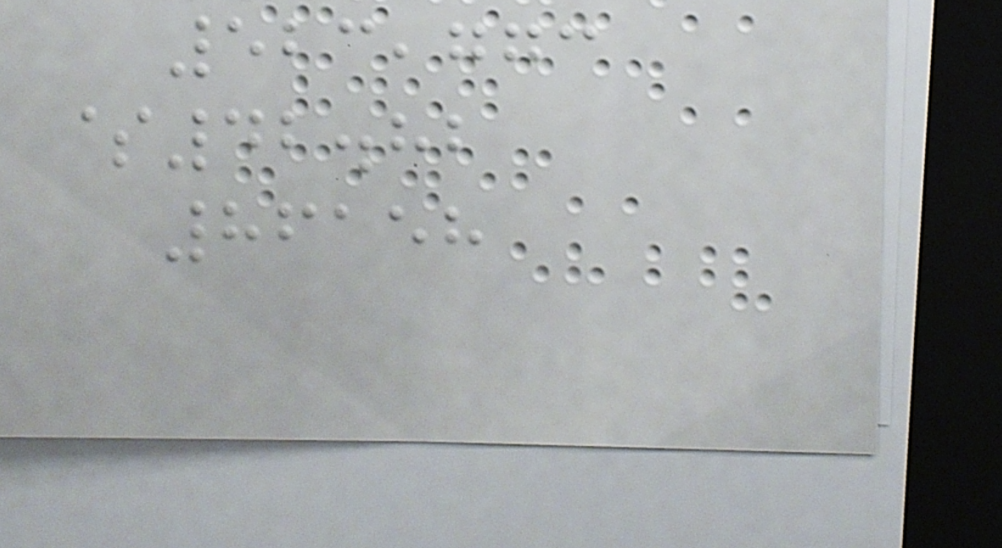523,773
$42.82
86158
